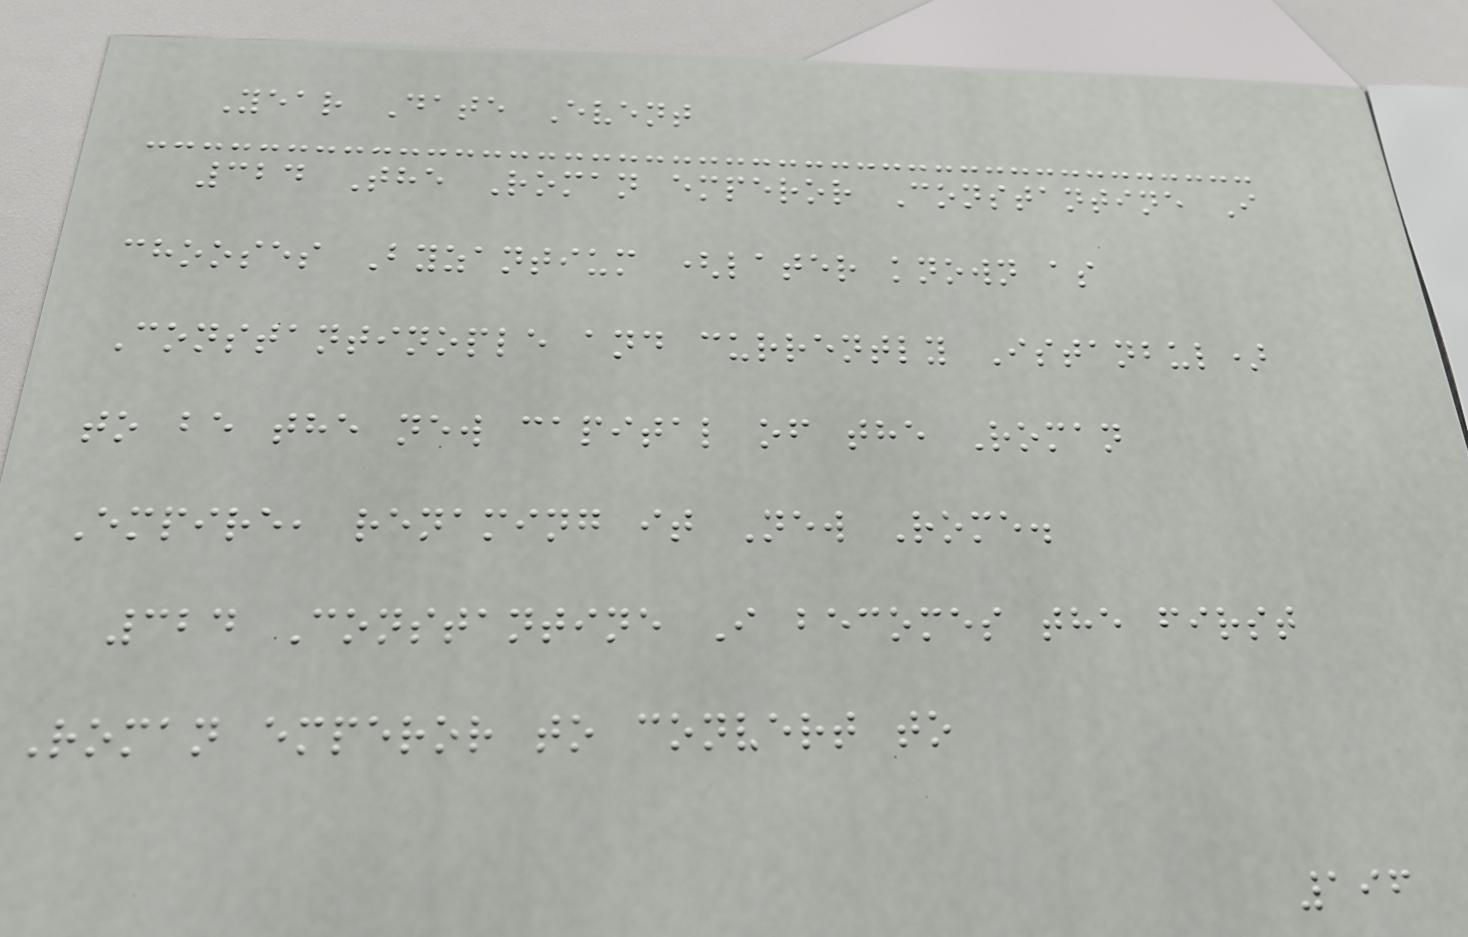Year Date Event
324 The Roman emperor Constantine I
chooses Byzantium (later known as
Constantinople and currently Istanbul)
to be the new capital of the Roman
Empire, renaming it New Rome.
324 Constantine I becomes the first
Roman emperor to convert to
196
